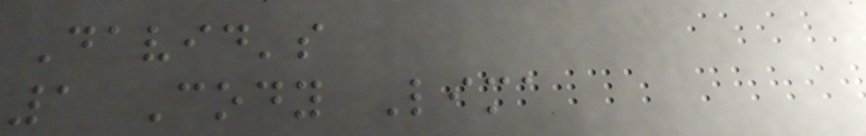David's
1 Cody Lima
